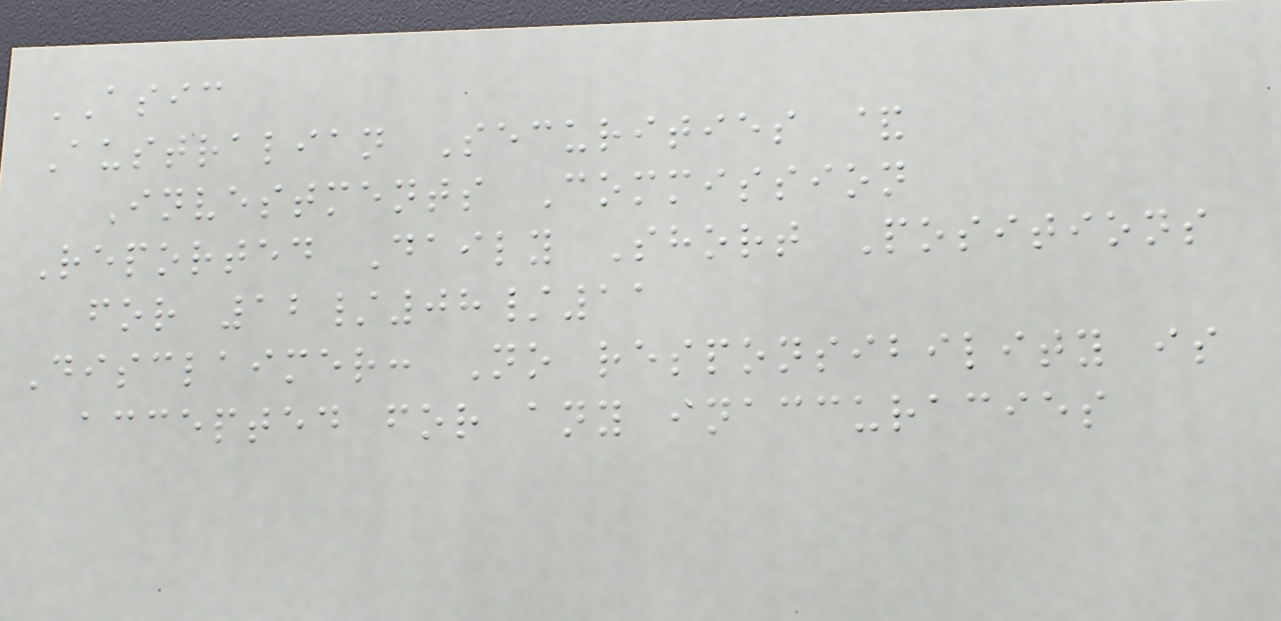ASIC
Australian Securities &
Investments Commission
Reported Daily Short Positions
for 12/08/11
Disclaimer: No responsibility is
accepted for any inaccuracies
